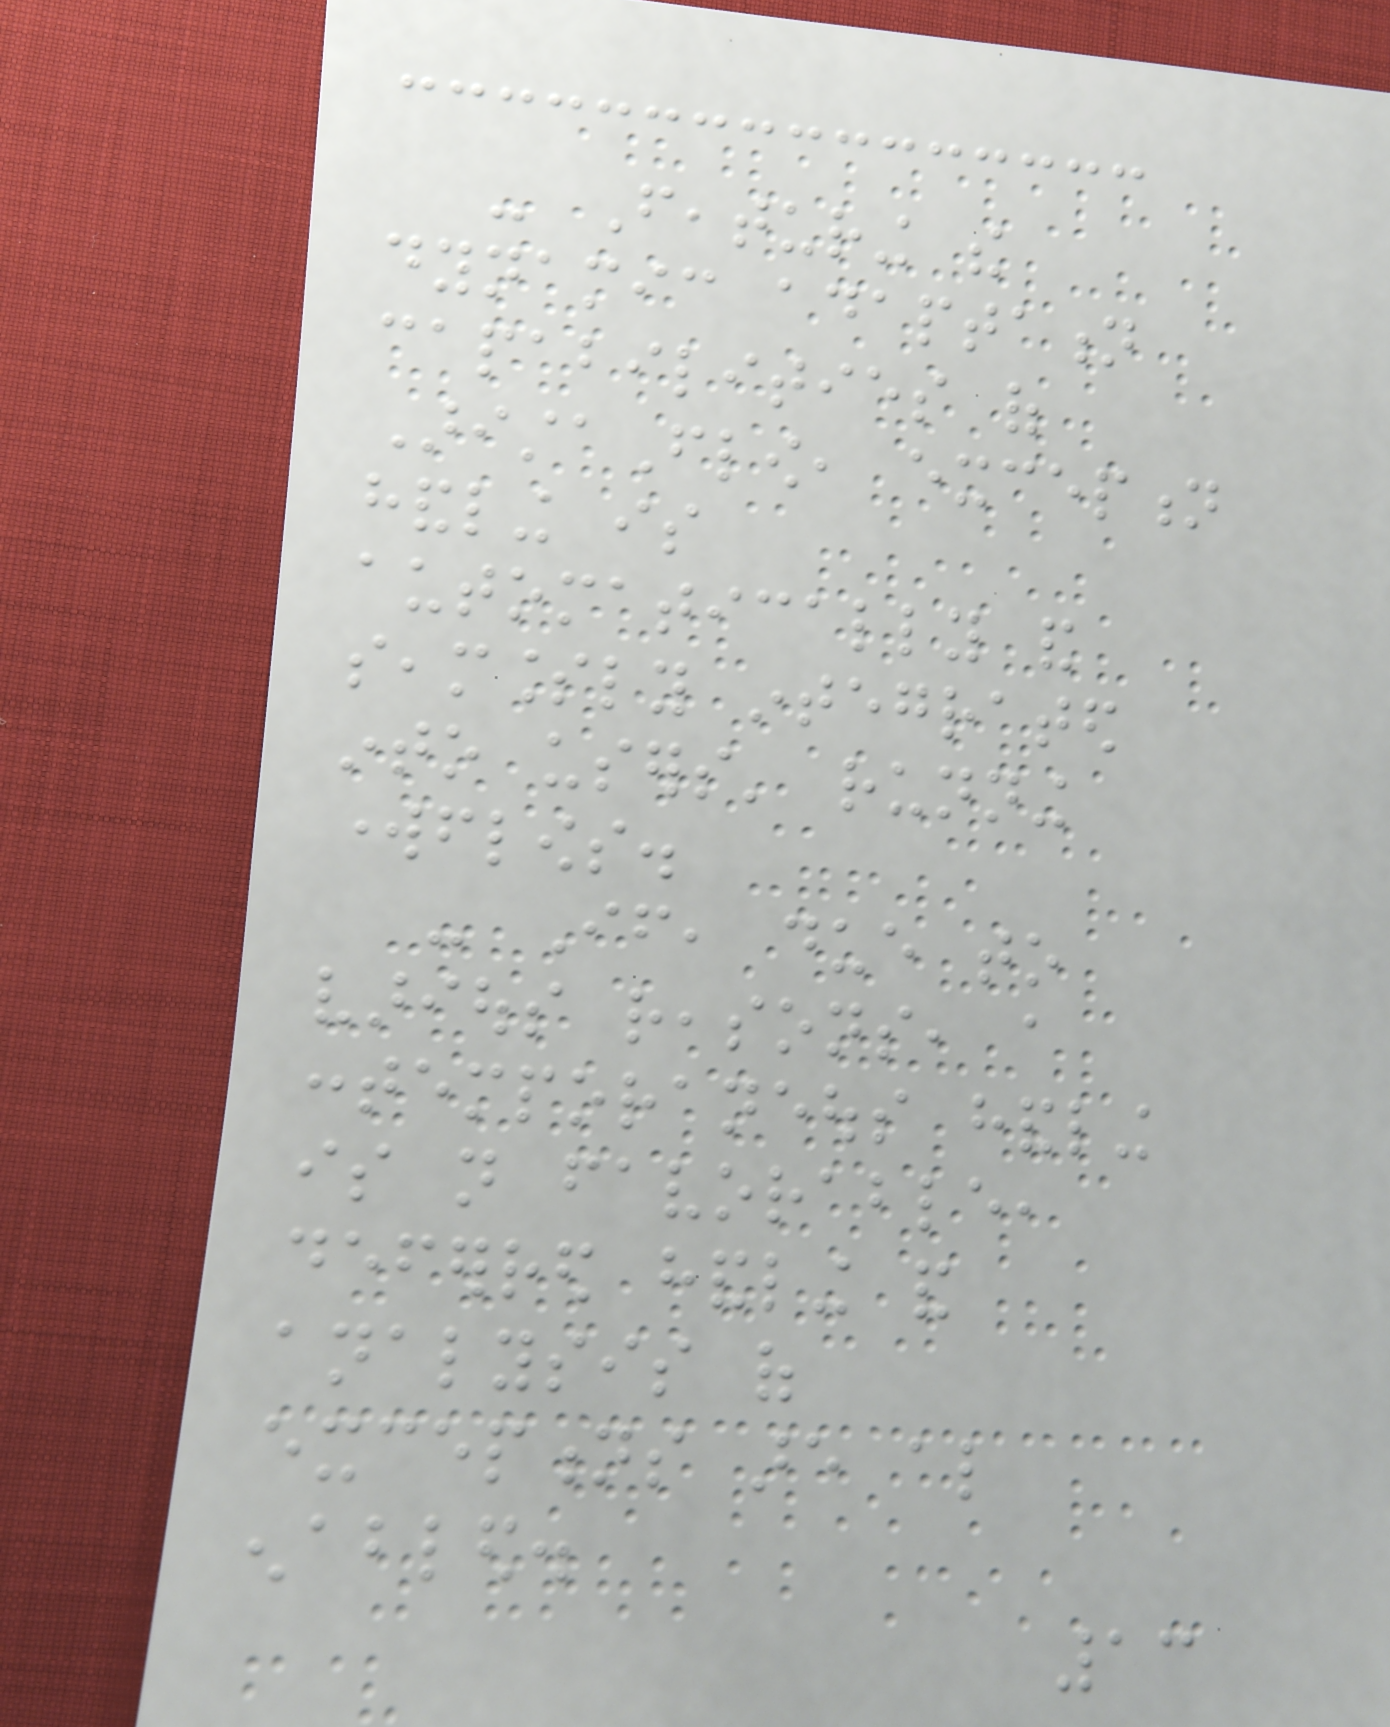- Featuring the
dynamic adaptation
capabilities of
AristaFlow, exception
handling is
automatically and
seamlessly integrated
into users' running
workflows.
- If, due to
various reasons, a
contemporaneous handling
is not favorable,
deferred handling and
analysis of
exceptions are also
enabled.
13
